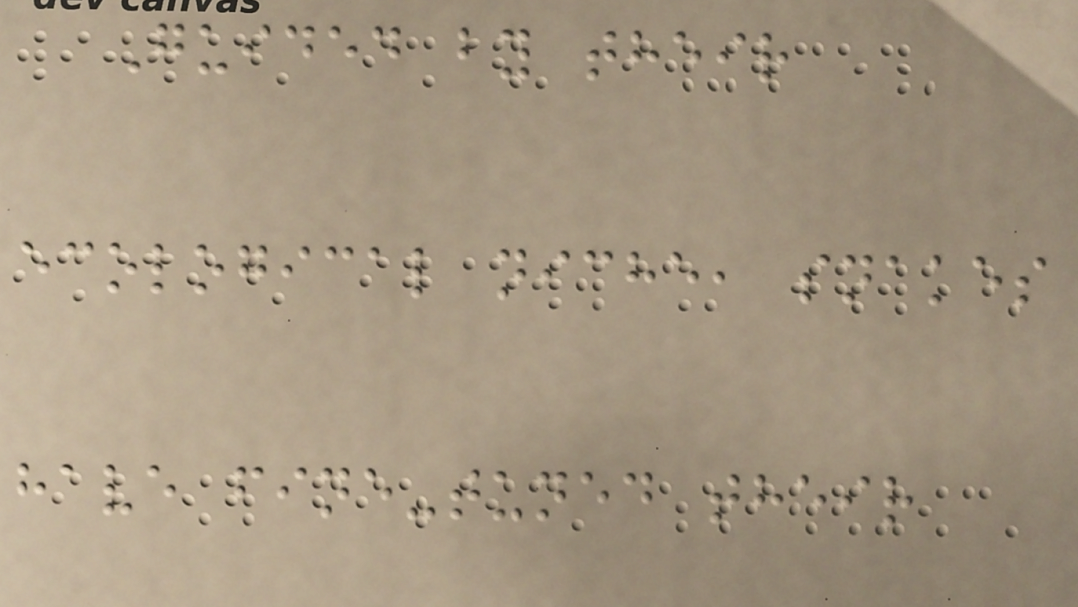Guided by their
ecological niche, snakes
have fine-tuned their
